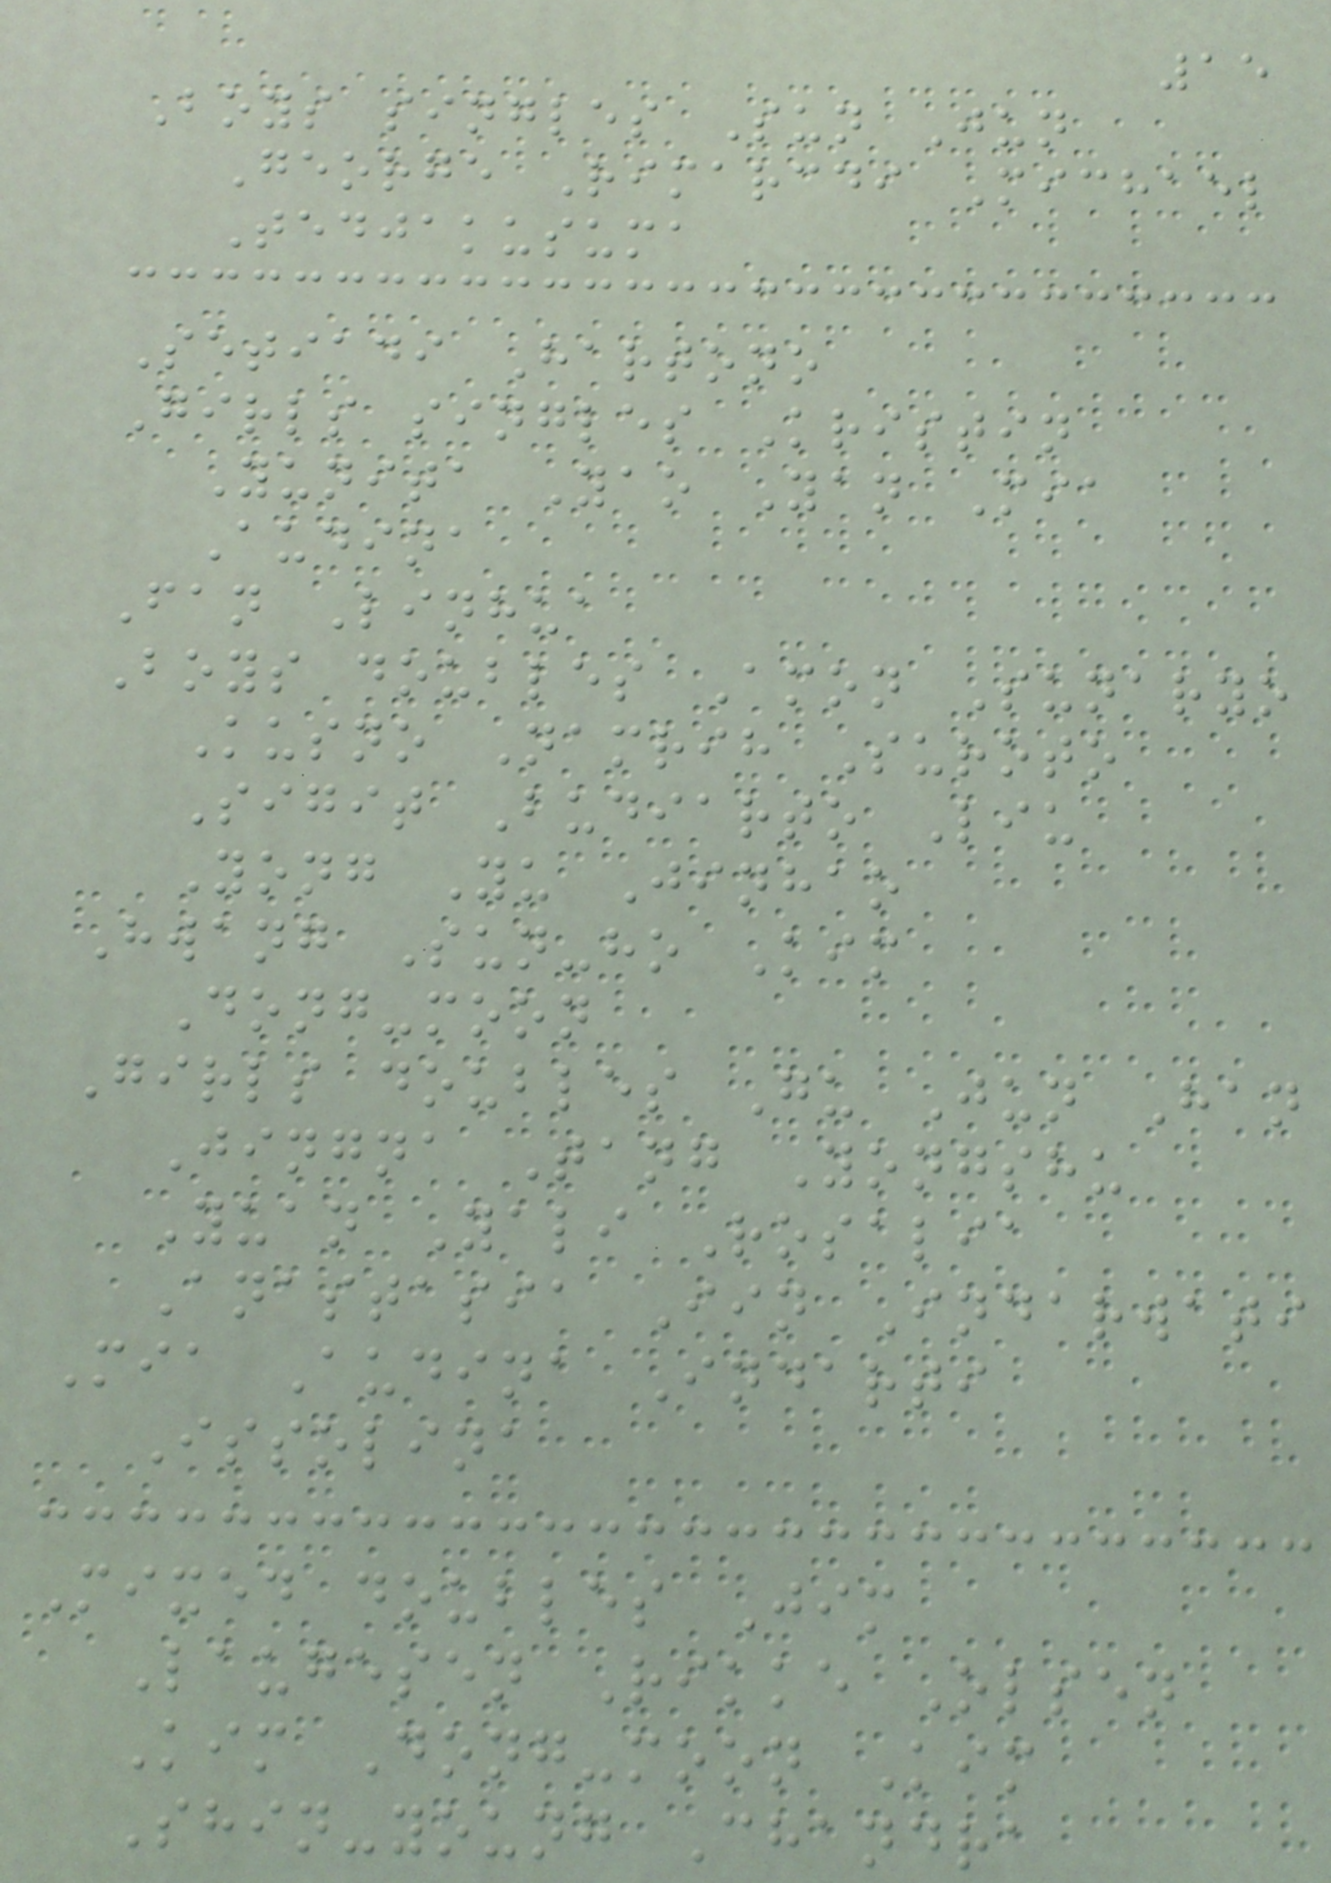15
Boys singles Sun Jun
George Rimarcdi Michael
Tedjakusuma
Setiadi Hartono
Girls singles Kristin
Yunita Yao Yan Mia
Audina
Fan Linhua
Boys doubles Amon Sunaryo
Kusno Namrih Suroto
Sigit Budiarto Liu
Yong Yu Jinhao
Hwang Sun-ho Kim
Dong-moon
Girls doubles Gu Jun Han
Jingna Tang Yongshu
Yuan Yali Rosalia
Anastasia Iin Indarwati
Mia Audina Indarti
Issolina
Mixed doubles Jim
Laugesen Rikke Olsen
Kim Dong-moon Kim
Shin-young Chandra
